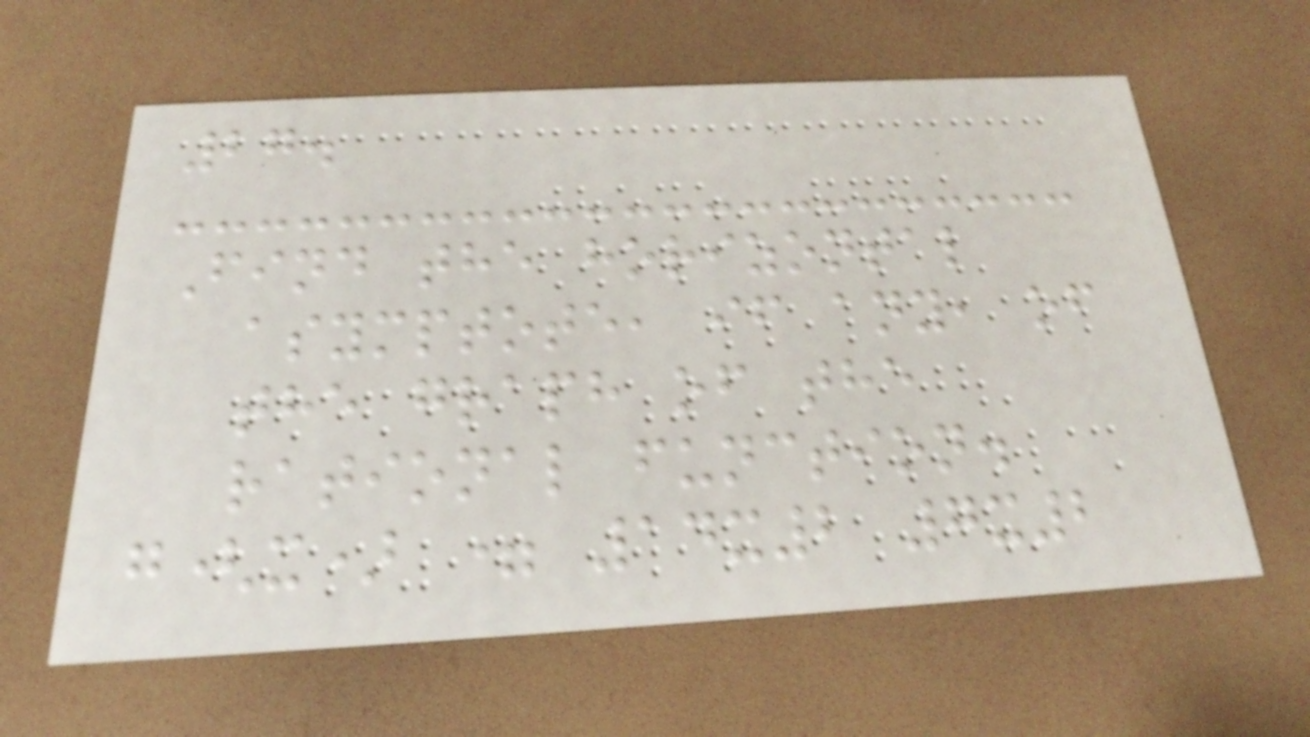27.
Find the horizontal
asymptote, if any, of
the graph of the
rational function.
g(x) = 14x2 7x2
